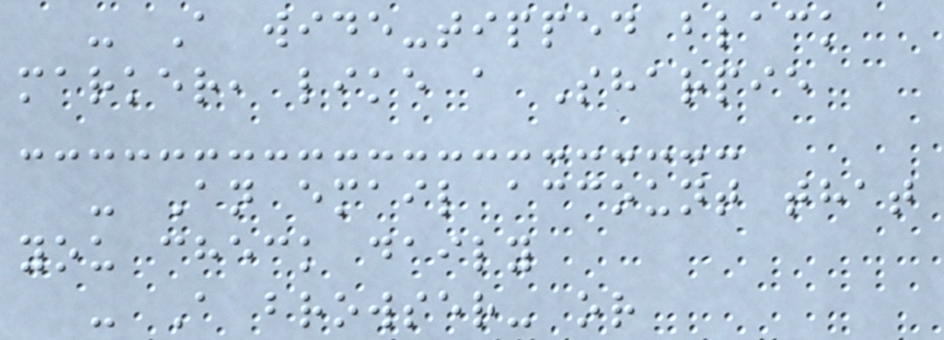- A wide-tipped black
marker, like a Sharpie
- An email account that
you check daily
- A browser- or
